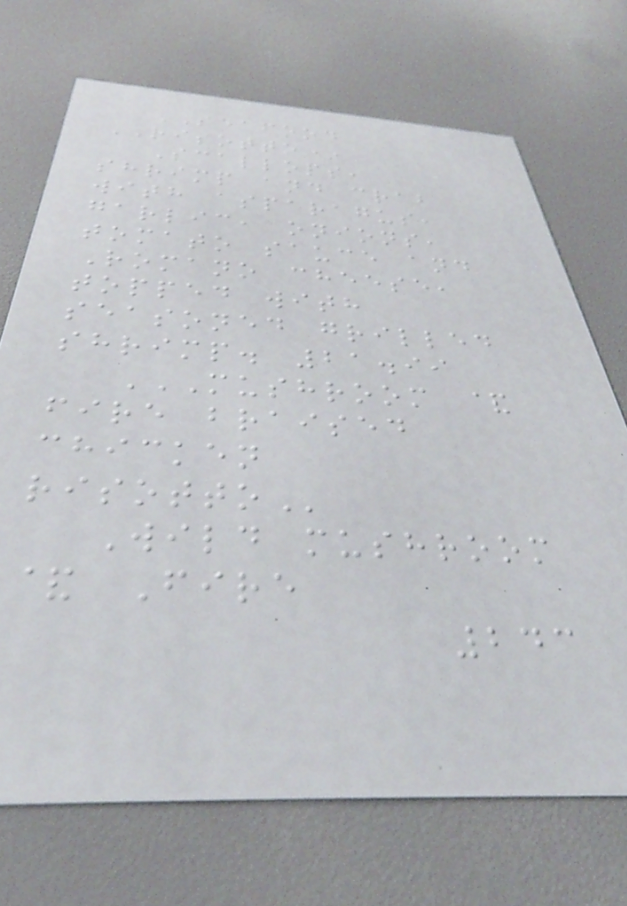SEAFOOD
RISOTTO*
Scallops,
shrimp and crab
with asparagus,
garlic, onions,
tomato sauce and
Romano cheese,
topped with
seasoned grilled
shrimp. 21.99
MUSHROOM &
FIRE BRAISED
CHICKEN
RISOTTO
Wild mushroom
& Fire
243
